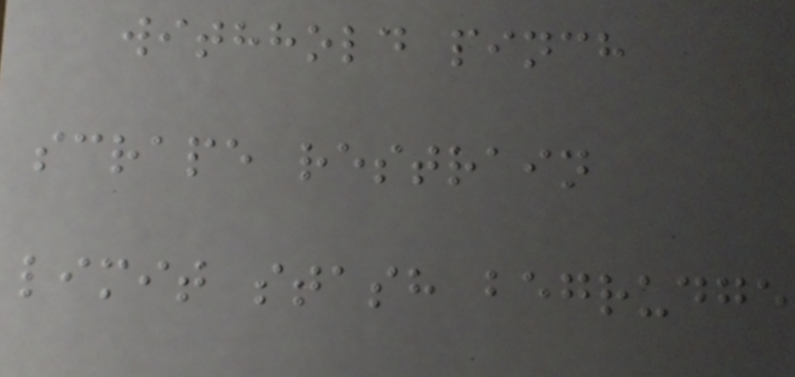withhold pinch
scrape restrain
limit stash begrudge
